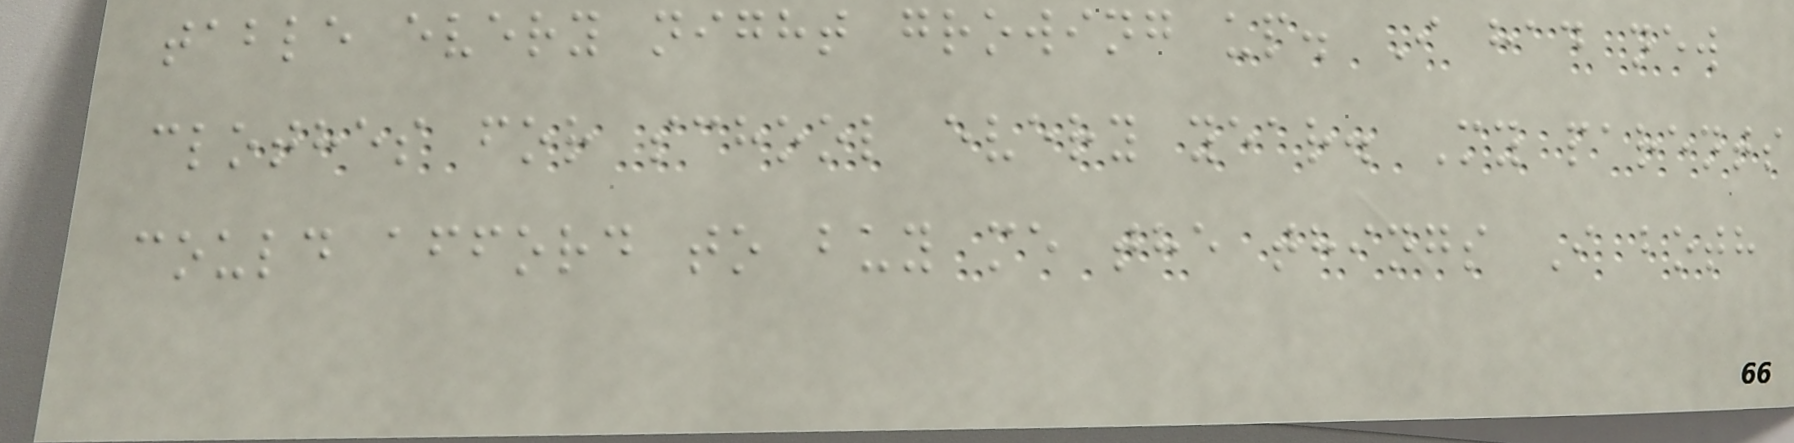table every night growing up. I had new
clothes for school every year. My parents
could afford to buy me the things I both
